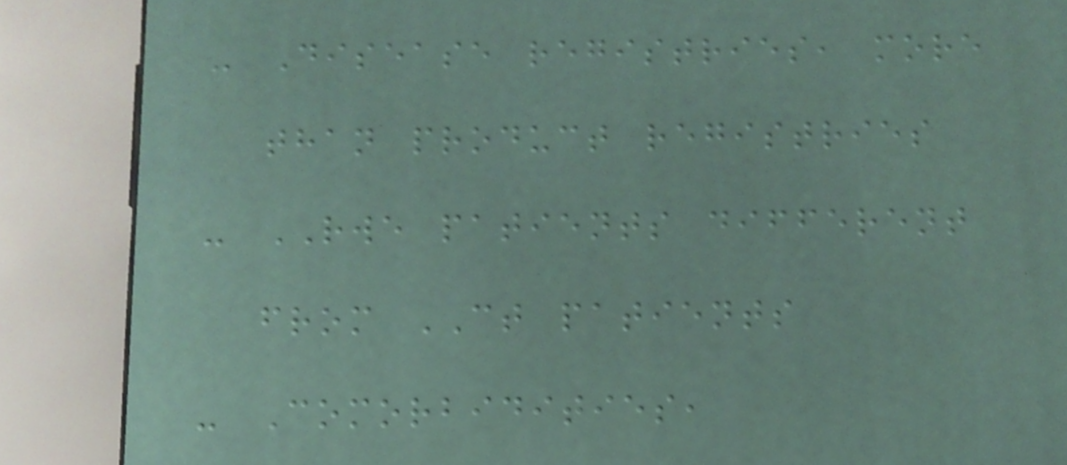- Disease registries, more
than product registries
- RWE patients different
from CT patients
- Comorbidities,
